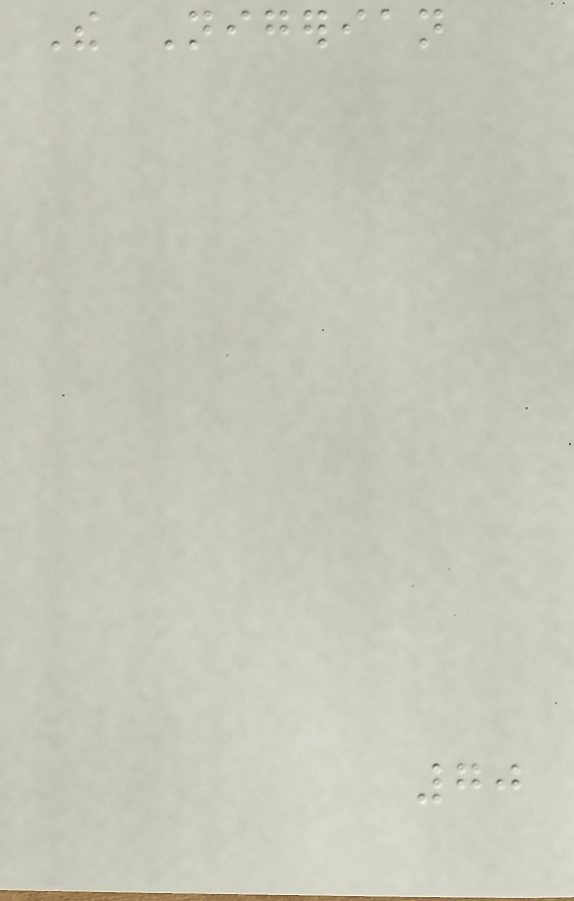The Nigerian
70
